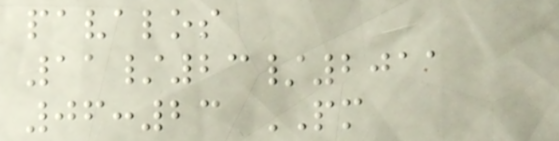pavalos
11/23/2011
06:23 PM
